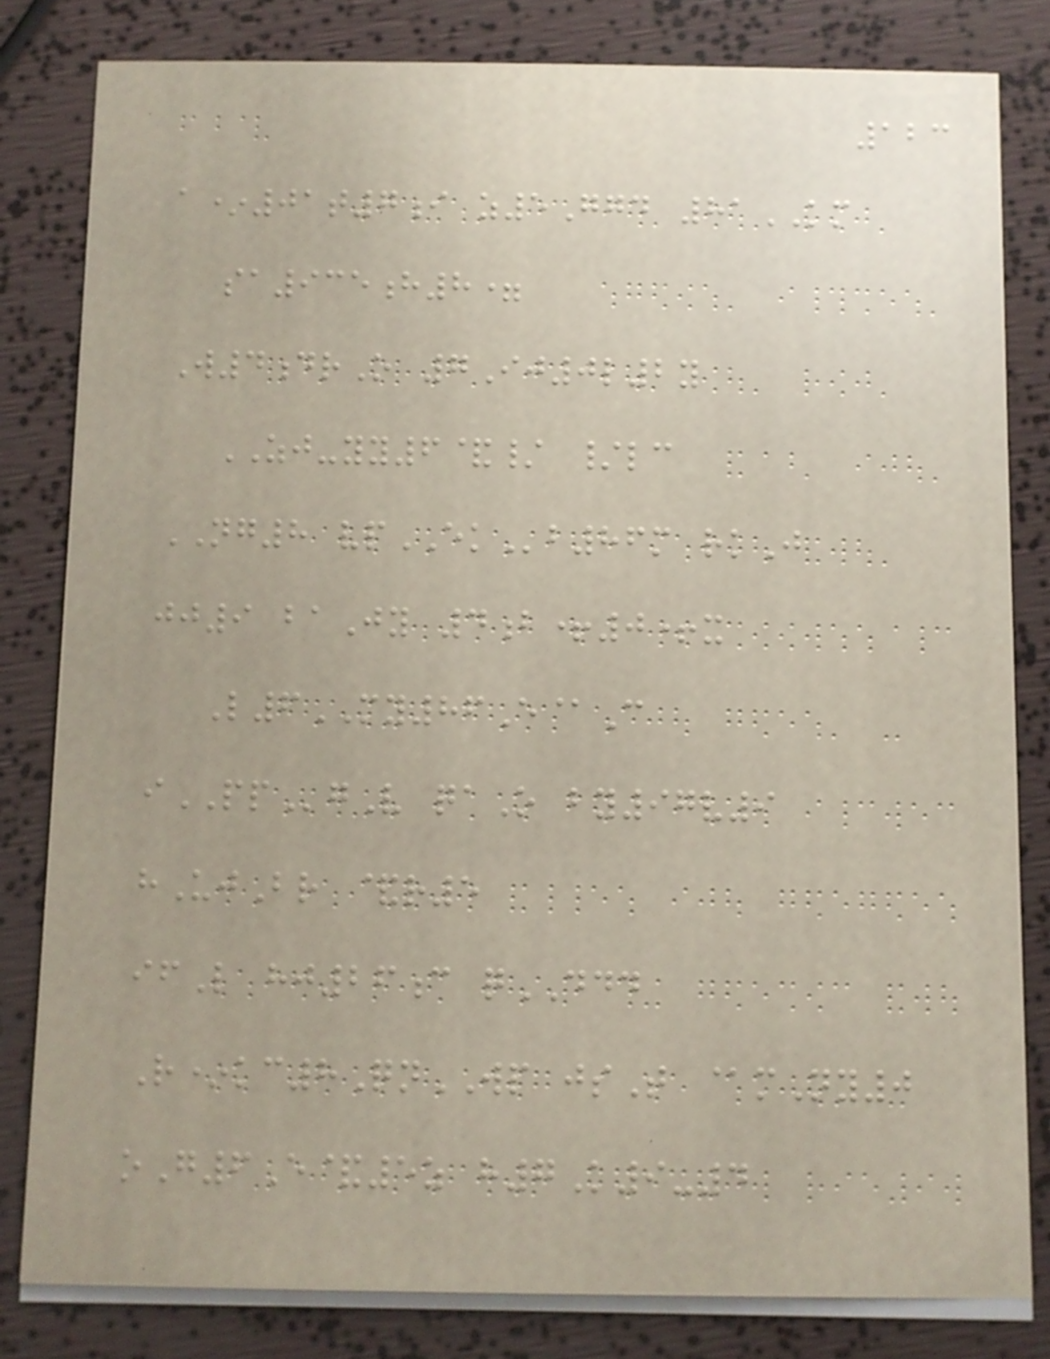123
a*01t7i z5Ggd 81KM
sa935h8=
W4drO 7Ij0l2y
ZJ-yy6&/ /lc
NG8 vpEKb86m rkJ
jj9 baJy 4b+0+x
L6MY86E@C
iPPgV qaO by97v9
hUjBr &r5
ifL hj26c qDDD
R*kc8QnWP jsT @mNy0
oG6E&5z h7K9-4
